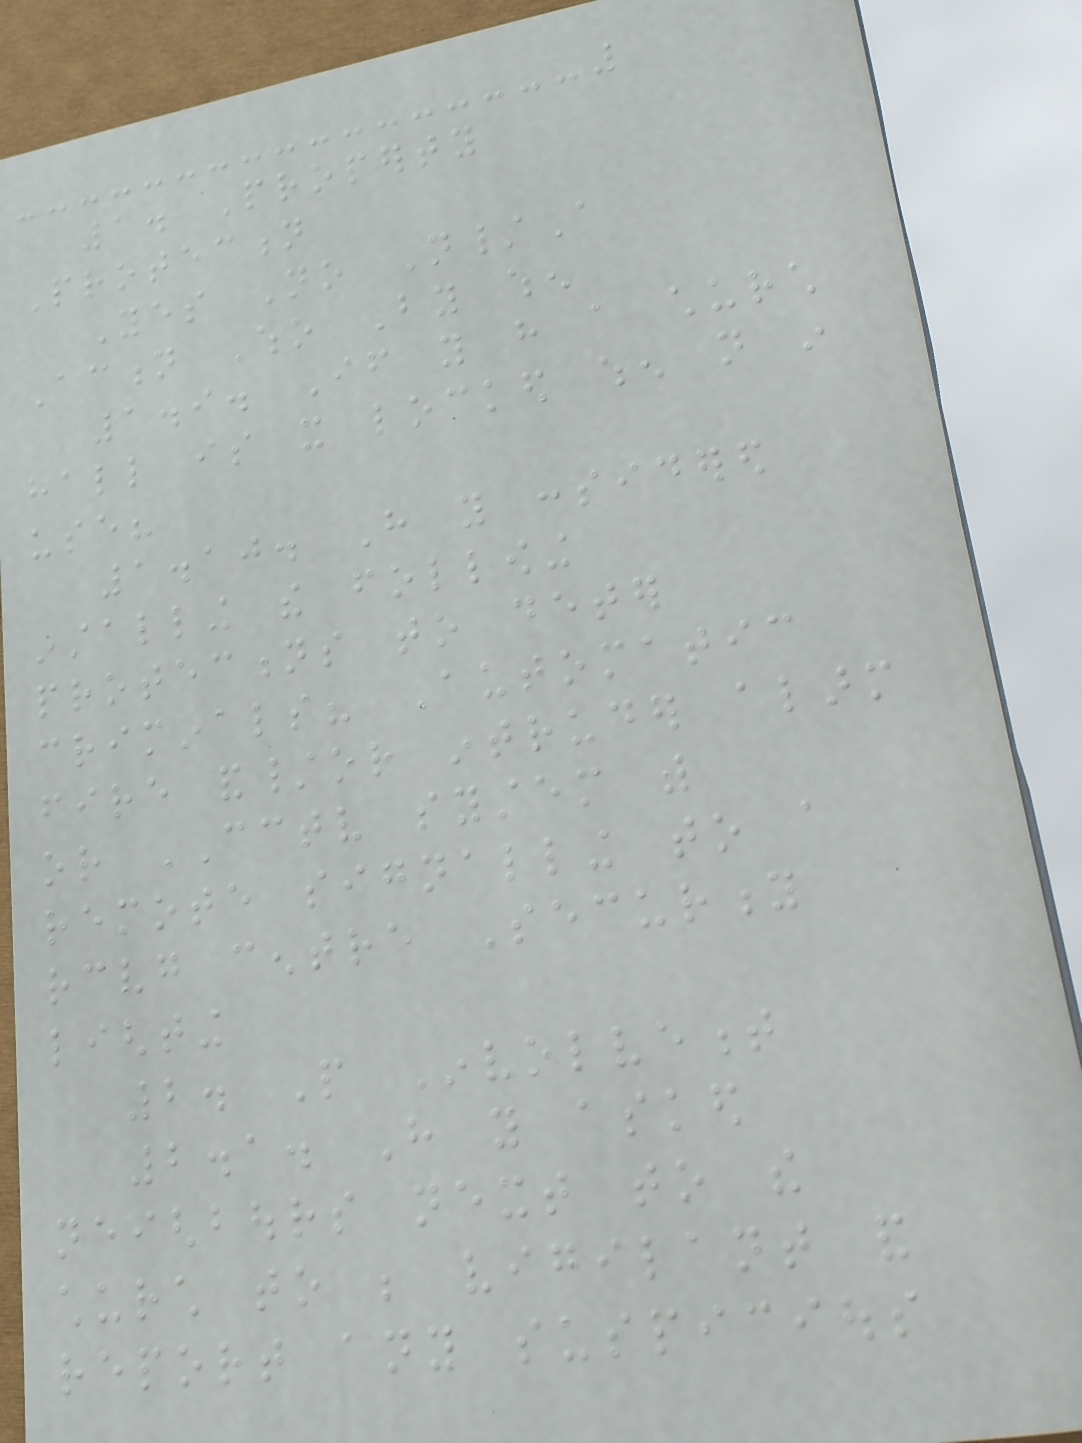1. Property
Protection
Yes No N/A
Action Who By when
1.9. If you have a church
hall is it locked when not in
use?
1.10. Have you considered
installing the following
protections to deter
criminals? Automatic
fire and/or intruder alarm
or CCTV system with
remote signalling to a
receiving centre Security
lighting
2. People Involvement
2.1. Have you asked
neighbours next to the
church to be vigilant and
report any suspicious
